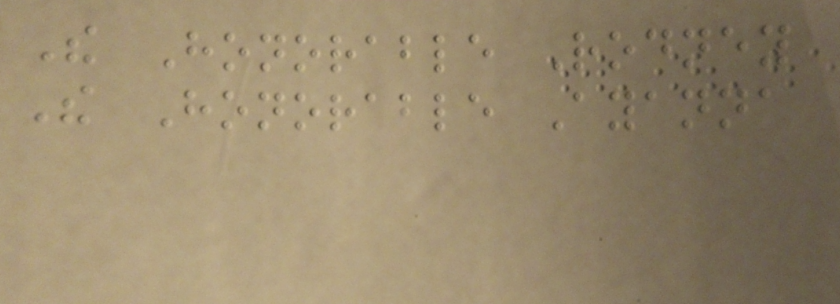The Honorable Rodney
The Honorable Ayanna
